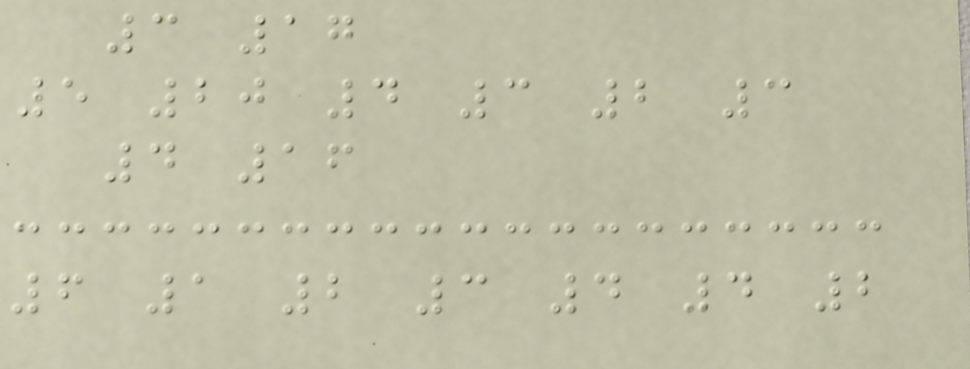3 17
5 20 4 3 2 3
4 16
6 1 2 3 4 4 2
